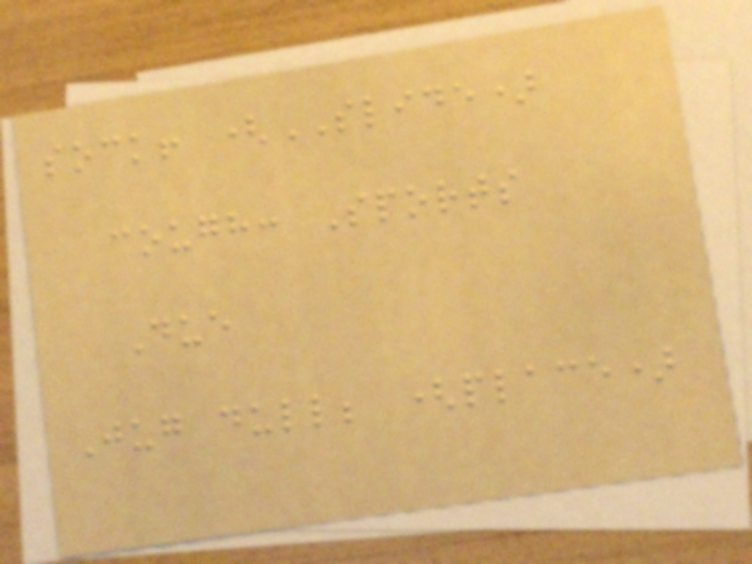sock! (SLIDE)
cough: Sports
Due
Jug dull; (place)
